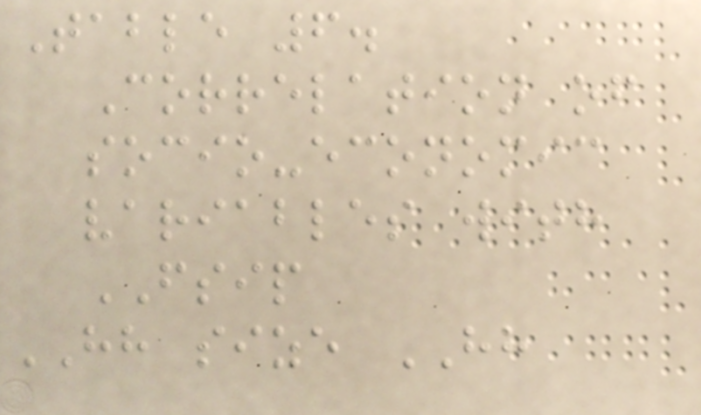Table 6.
Correlation of
socio-economic
variables with
FSIP
HH size HH
